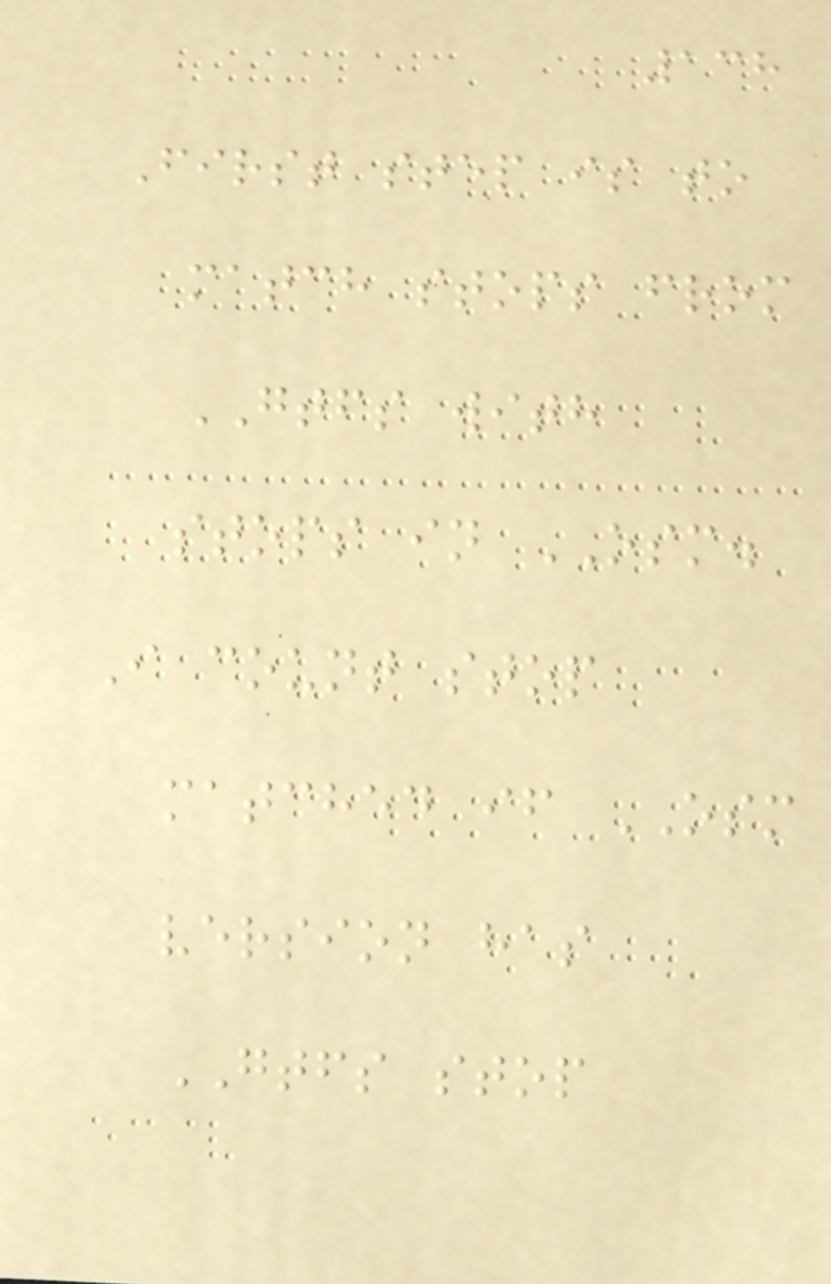138
First step is to
match stops from
GTFS with
stops in OSM.
I count stop
matched if OSM
version has
GTFS stop
